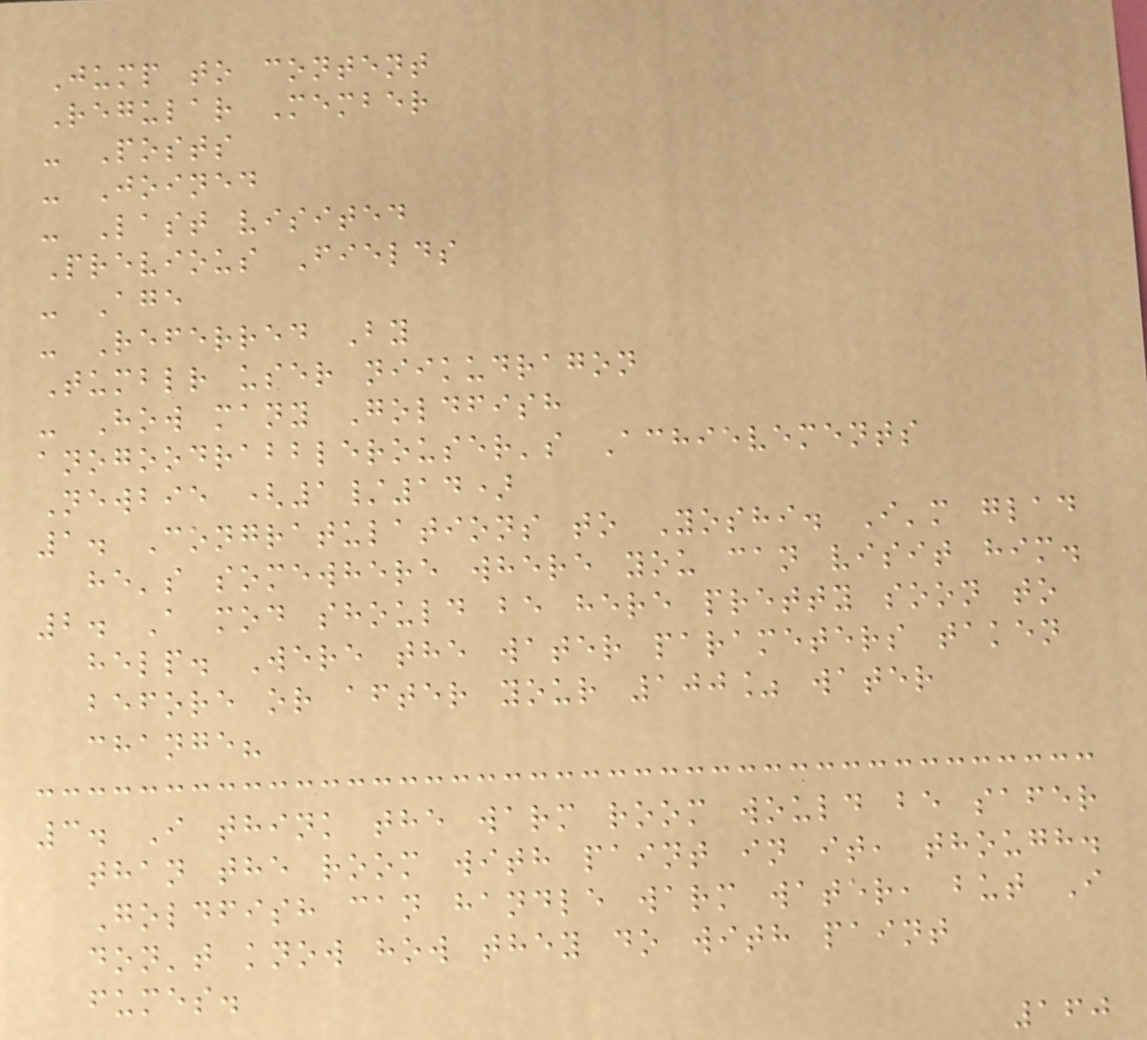Jump to content
Regular Member
- Posts
- Joined
- Last visited
Previous Fields
- Age
- Referred By
Tumblr user niikudragon
- How many Goldfish
anogoodrabblerouser's Achievements
Newbie (1/14)
1. Congratulations to Yoshi. I'm glad
he's somewhere where you can visit him.
2. A mod should be here pretty soon to
help. Were the water parameters taken
before or after your 100% water
change?
3. I think the warm room would be safer
than the room with paint in it, though.
Goldfish can handle warm water, but I
don't know how they do with paint
fumes.
160
